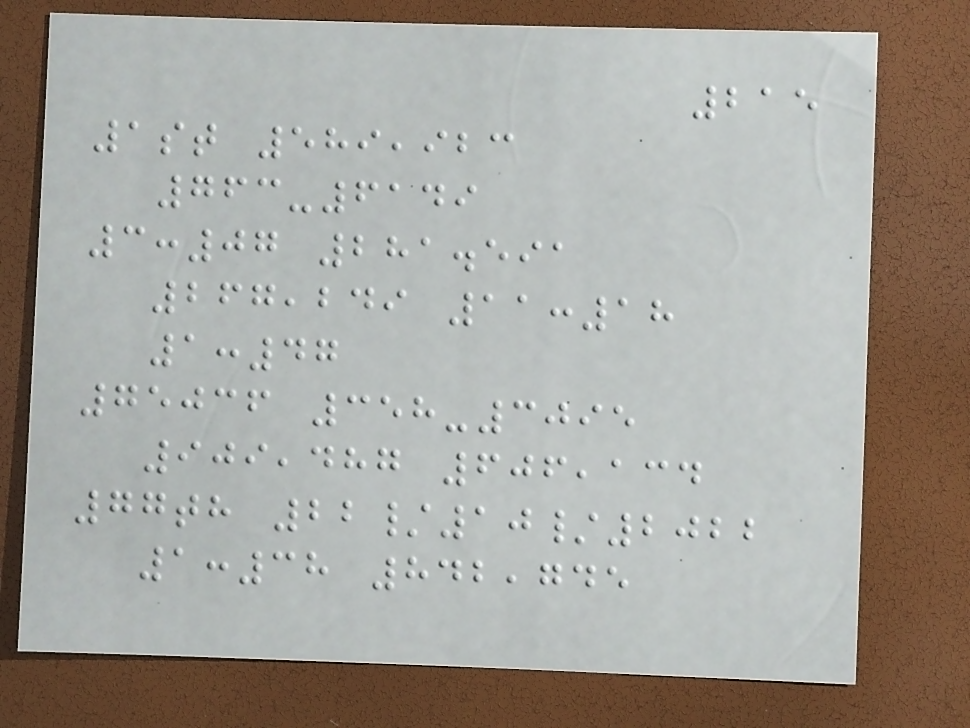215
1st 589,923
763-6149
3:07 281.591
267,249 11:18
1:47
75036 358-3095
909,487 606,134
77th 22/10/2022
1:38 842,745
